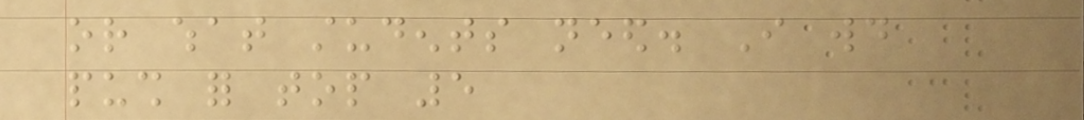or what students need. I would
push for top 5
